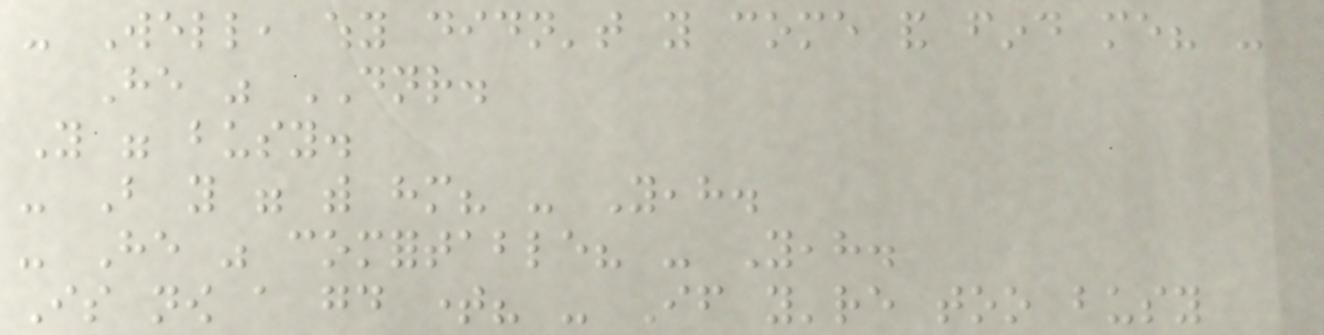- Well, why didn't you come and find me? -
He was DNR.
You were busy.
- But you were with him? - Yeah.
- He was comfortable? - Yeah.
Is now a good time? - If you're too busy
